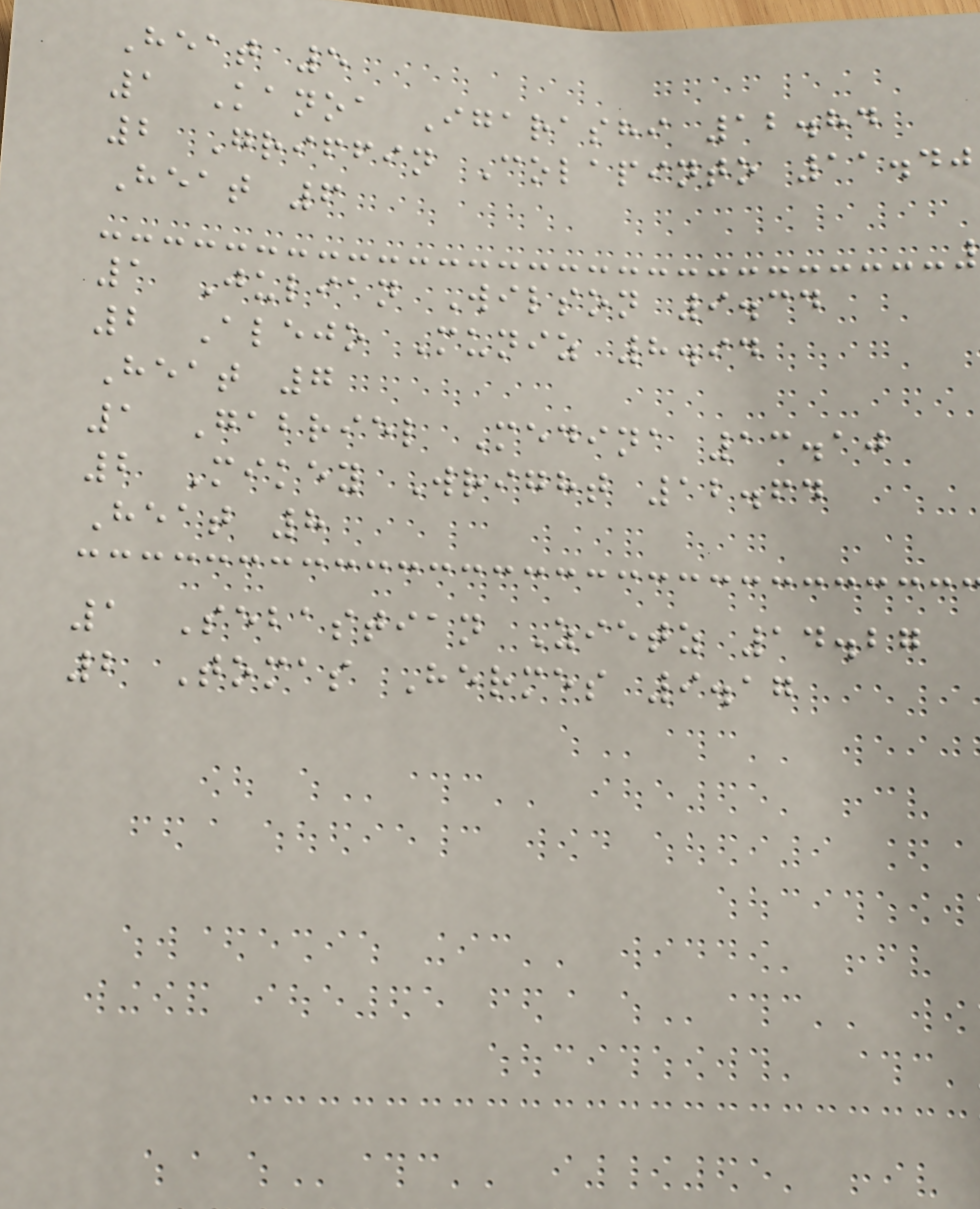Heat 5
1 Kanoa Igarashi 12.84
2 Griffin Colapinto 11.40
Heat 6
1 Julian Wilson 9.34
2 Alejo Muniz 8.94
Heat 7
1 Gabriel Medina 13.10
2 Mikey Wright 12.64
Heat 8
1 Sebastian Zietz 14.27
2 Tomas Hermes 9.17
